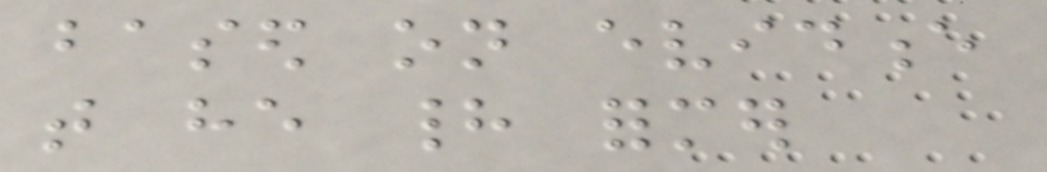based on evidence
that he had former
